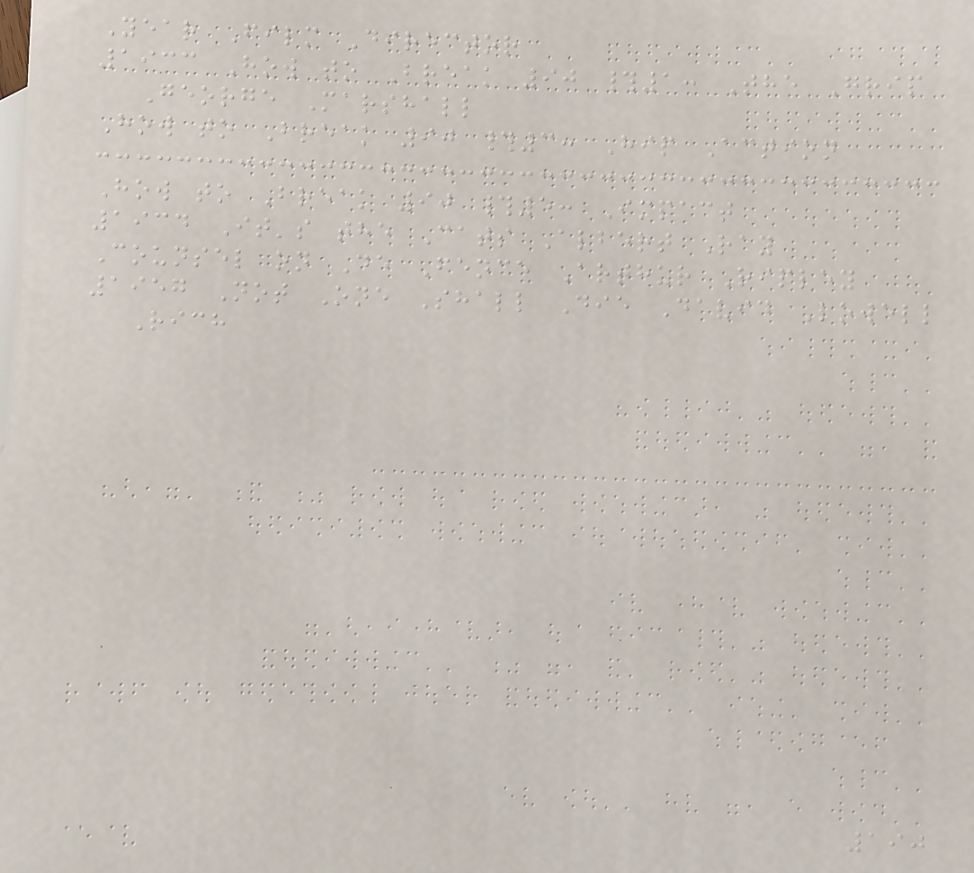Year Film Director
1933 How to Break 90 #1: The Grip
George Marshall
How to Break 90 #3: Hip Action
How to Break 90 #5: Impact
1934 It's the Cats Albert Ray
Counsel on De Fence Arthur Ripley
1957 Not One Shall Die David Lowell
Rich
190
